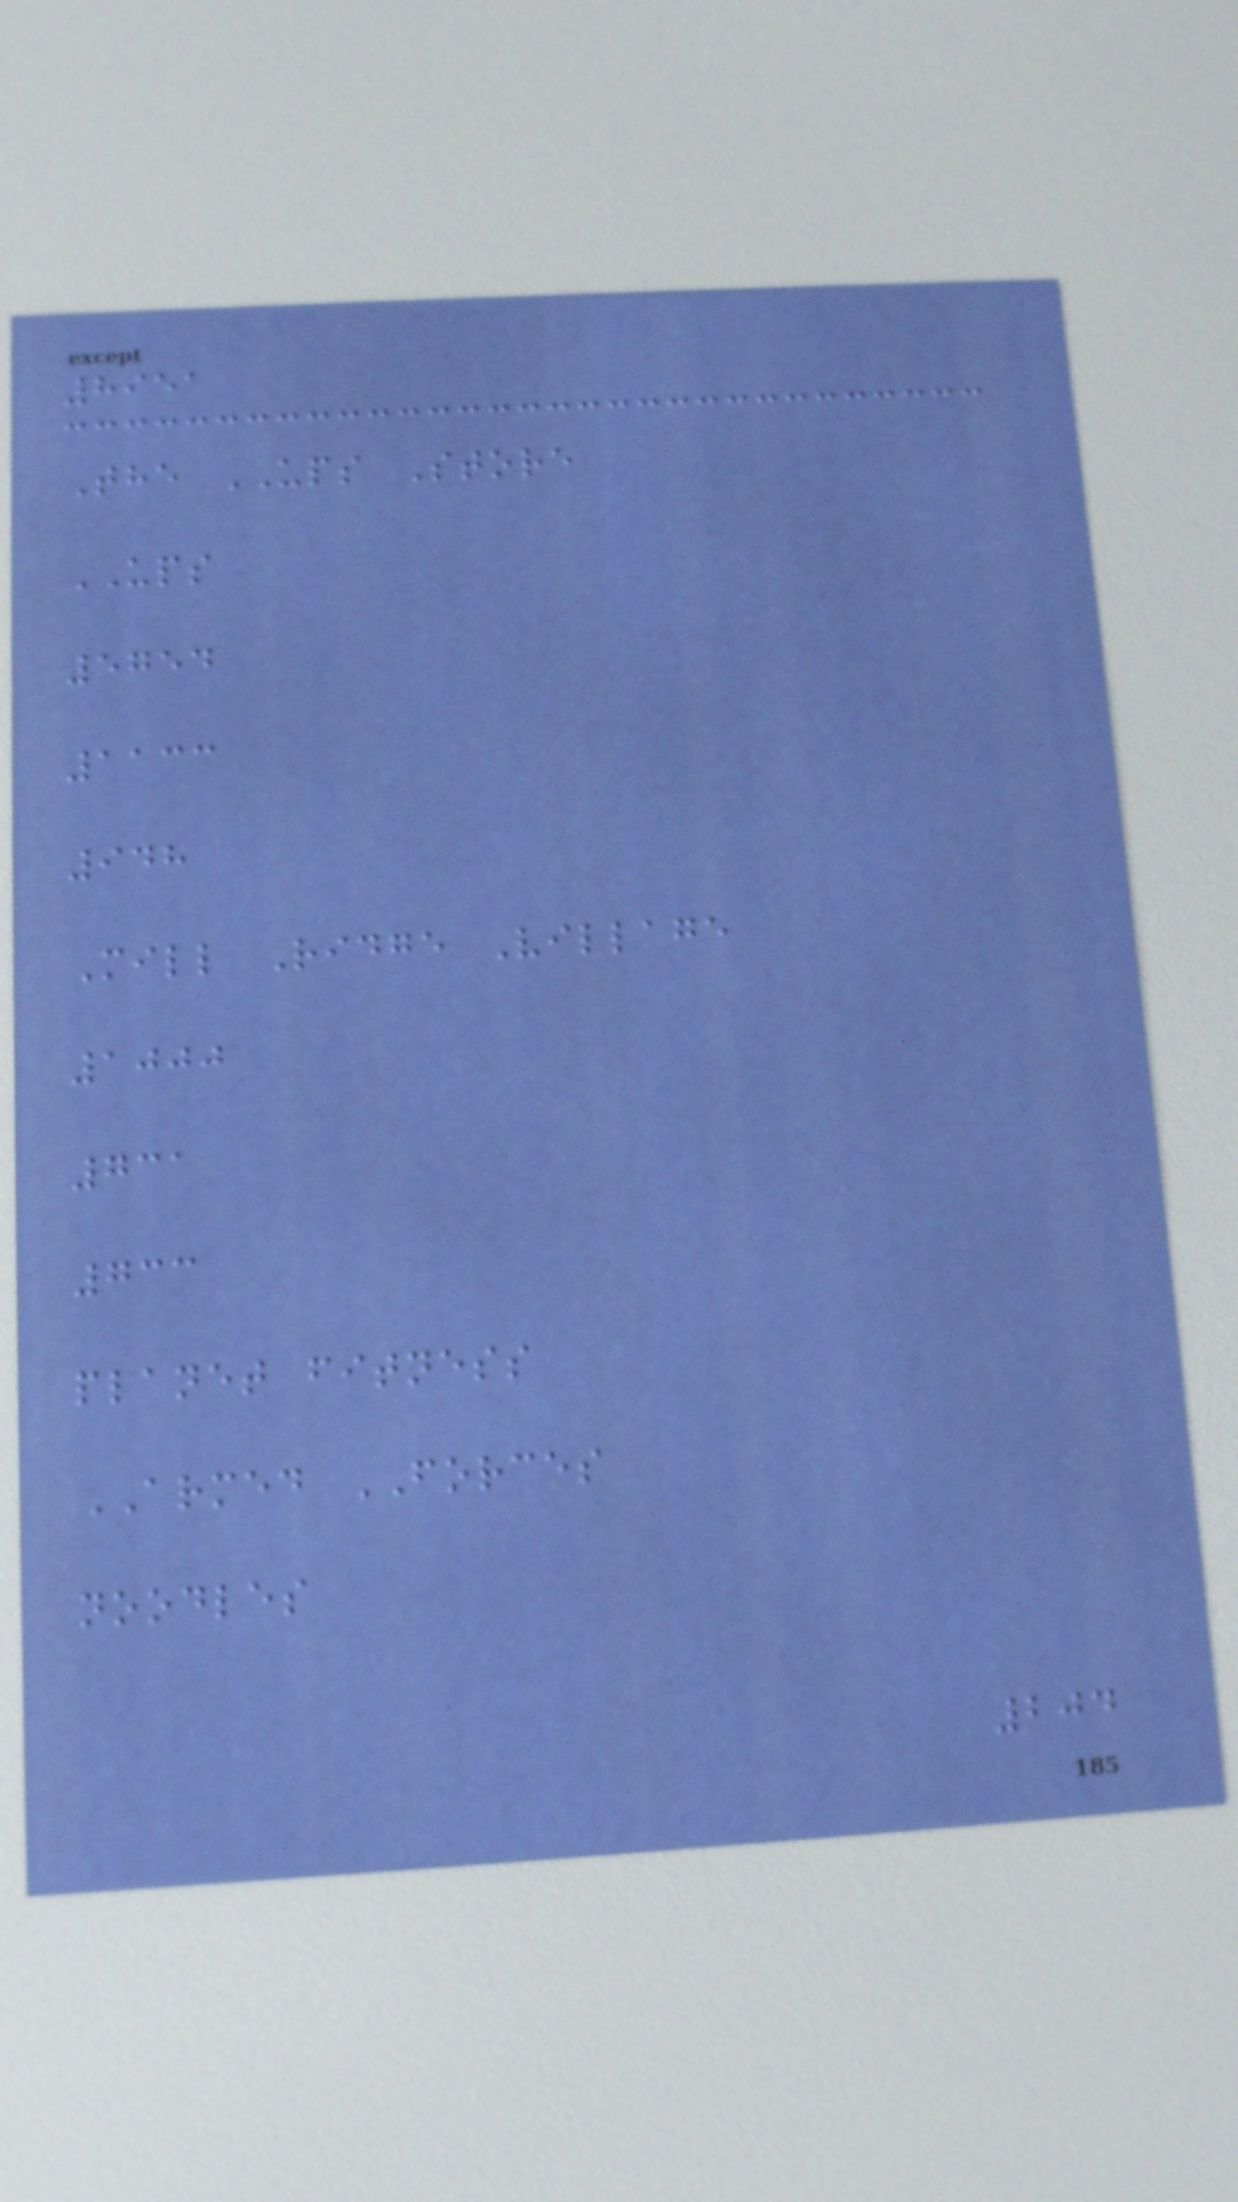8951
The UPS Store
UPS
5754
1133
948
Mill Ridge Village
1000
731
733
planet fitness
ARMED FORCES
noodles
204
